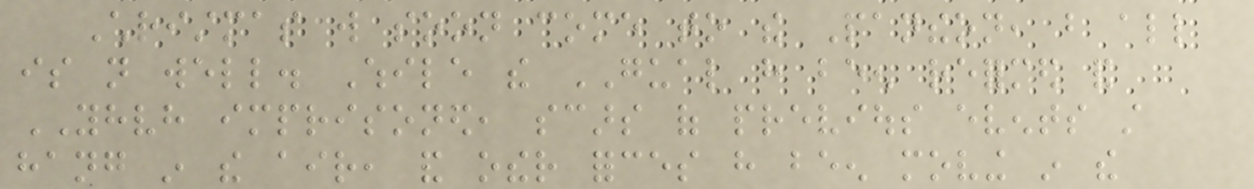Christmas will soon come to the Pantheon, but all
is not well. While the GUAL have been reformed and
YHVH imprisoned, scars of previous events still
hang in the air, and other forces have been moving in the
